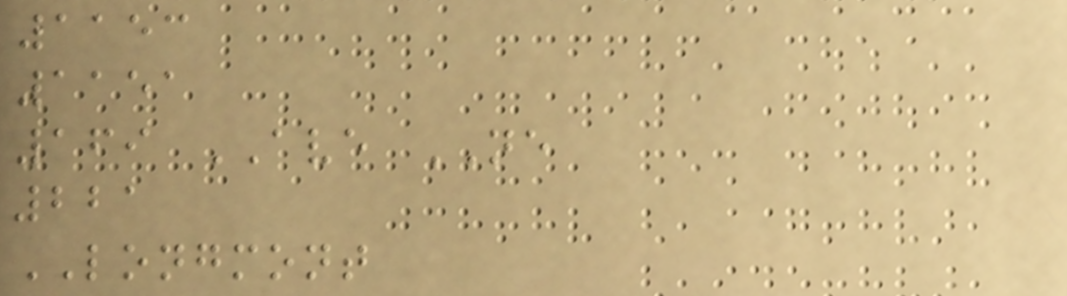1153
1151
169 AVE NE
221
LONGMONT
